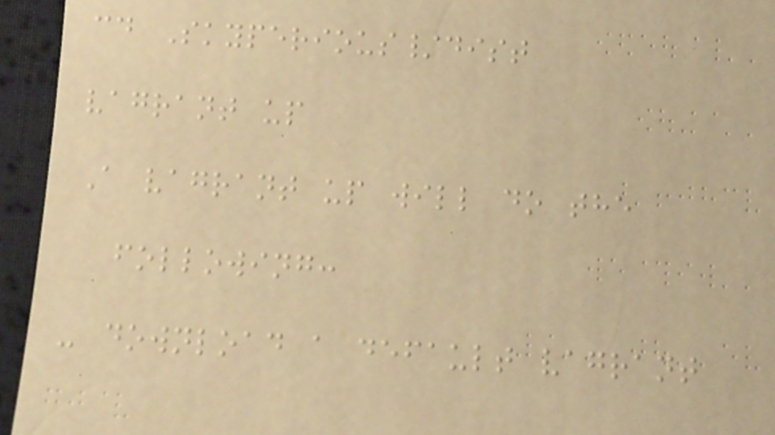cd Skyperious/dist
vagrant up
A vagrant up will do the
following:
- download a default vagrant
